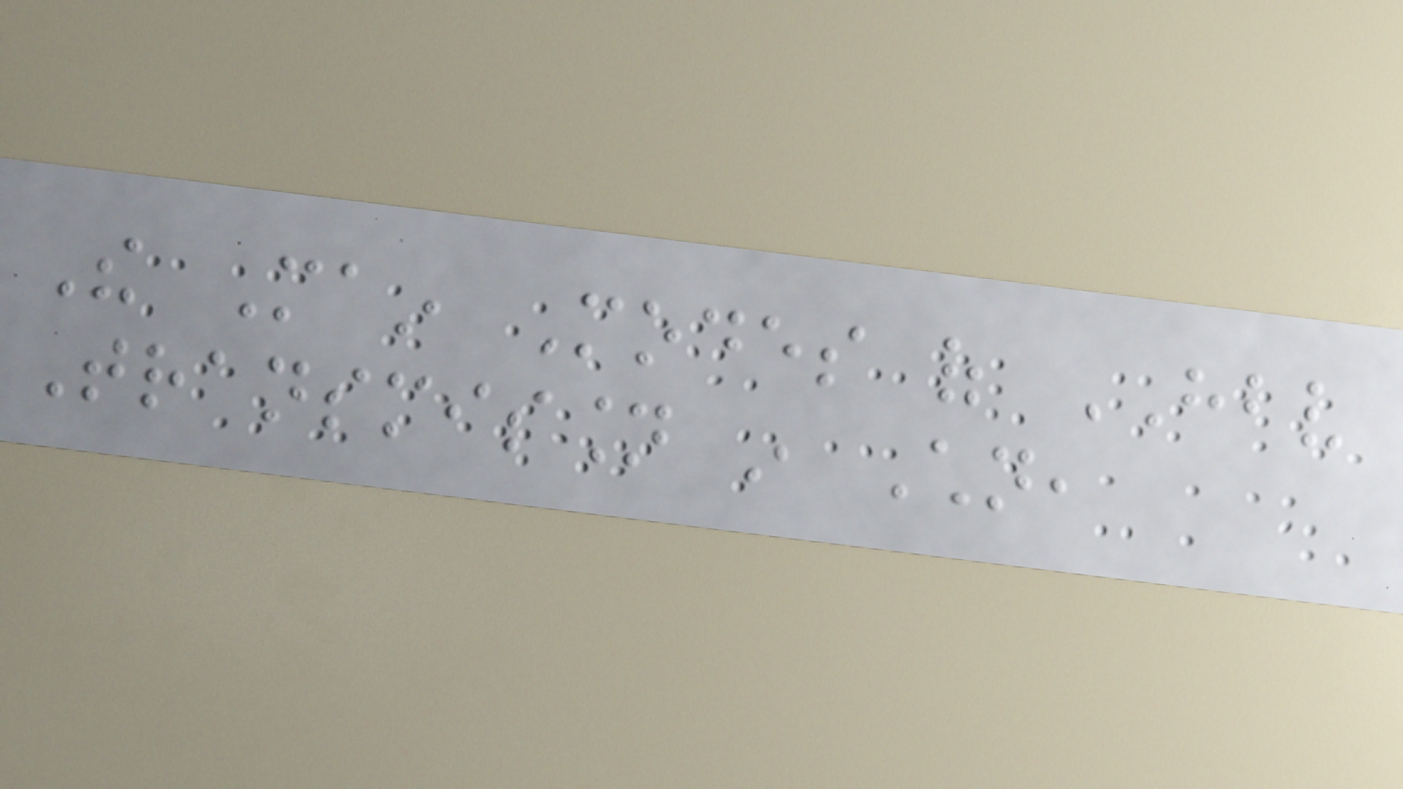The Main Modes of HBV
Transmission in Children,
